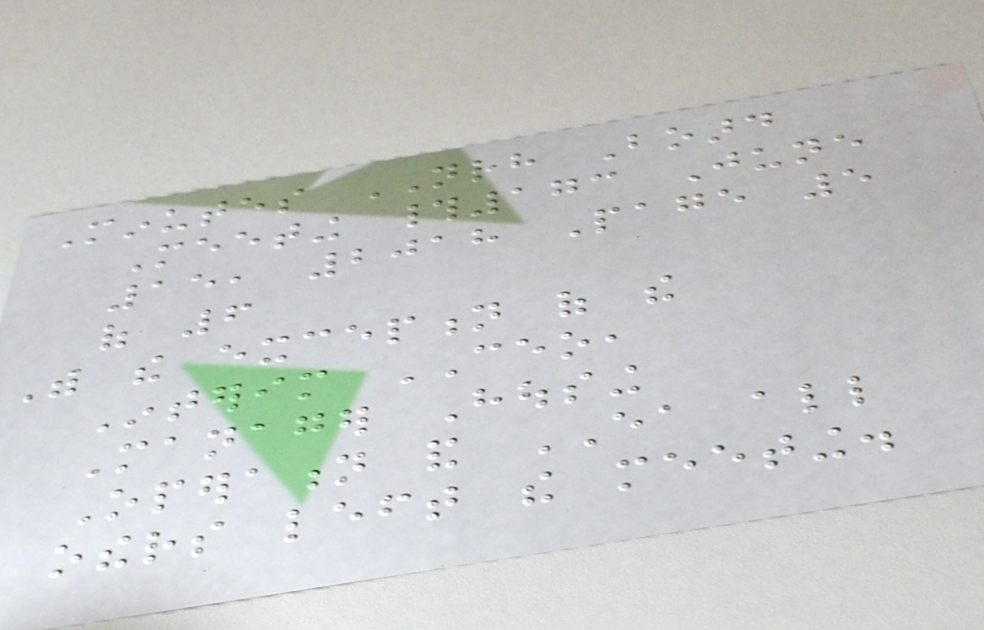Minutes NRH Board
Meeting #173 June
15, 2018 Page 5
of 6
With the exception of the
Interim CEO,
Manager Housing
Operation and EA all
others left the meeting.
